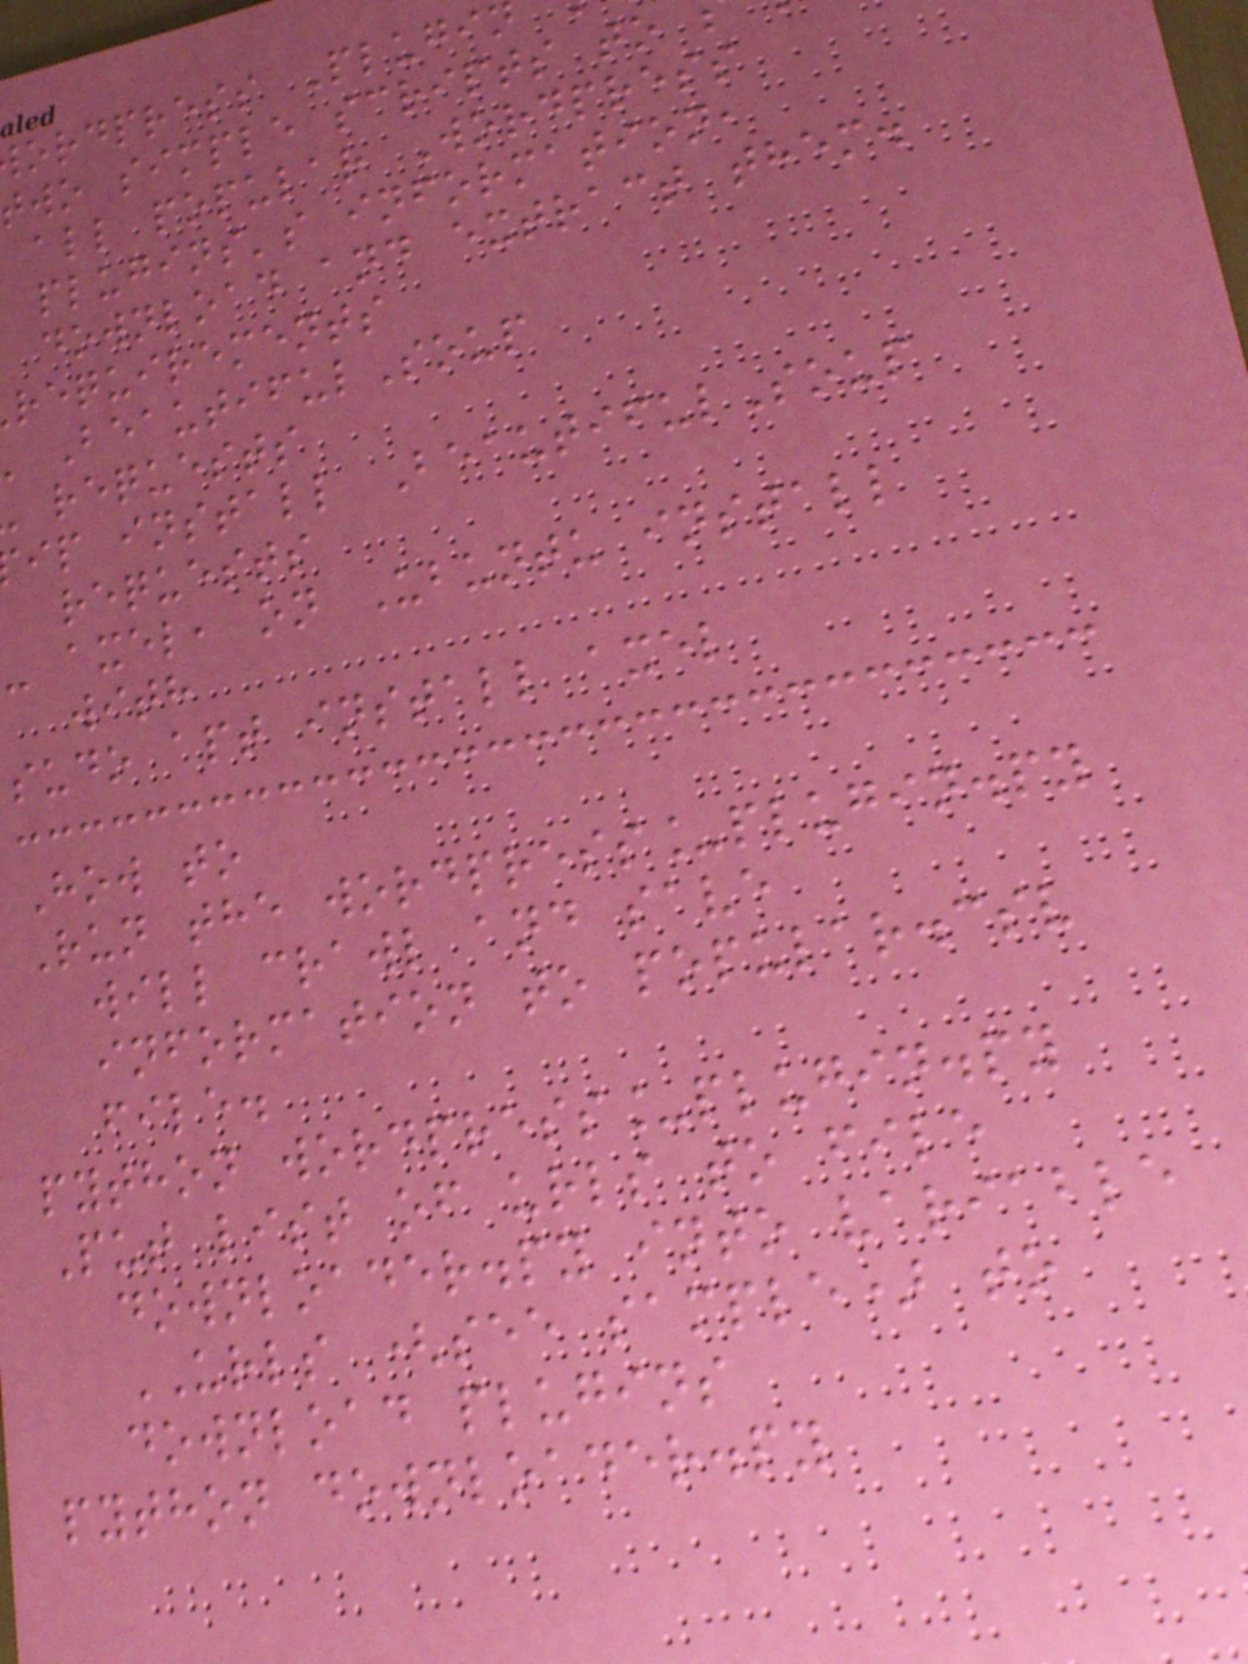ordpress Plugi
two simple scripts to
all popular Wordpress
plugins's information,
download and extract them.
requirements
BeautifulSoup
requests
ip install BeautifulSoup
requests
- axel, on Ubuntu install
with
sudo apt install axel
How to
Run the wordpress_plugin.py
will crawl and save
information to popular.csv
file.
python wordpress_plugin.py
Put list of urls to file
downloader.py into variable
URLS (see sample) to
download plugins
python downloader.py
